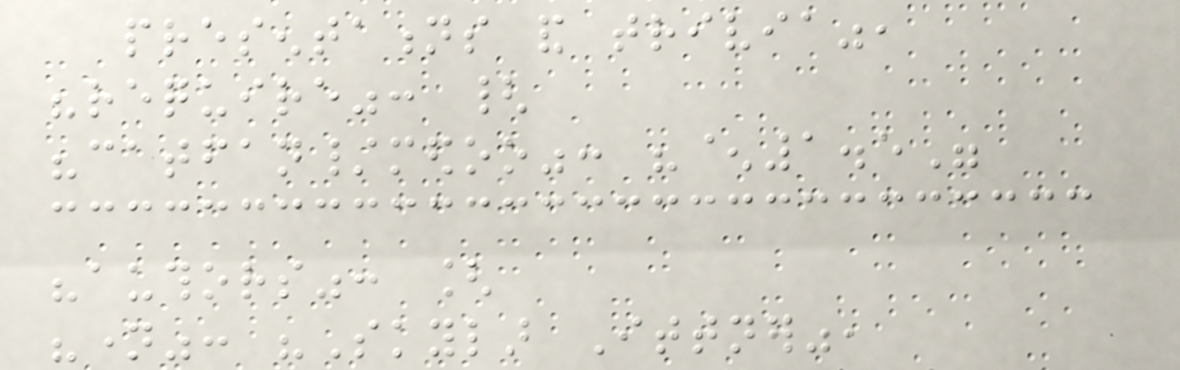presentations and trivia",
"require": {
"catfan/medoo": "^1.5"
"authors": [
"name": "Skylar Ittner",
